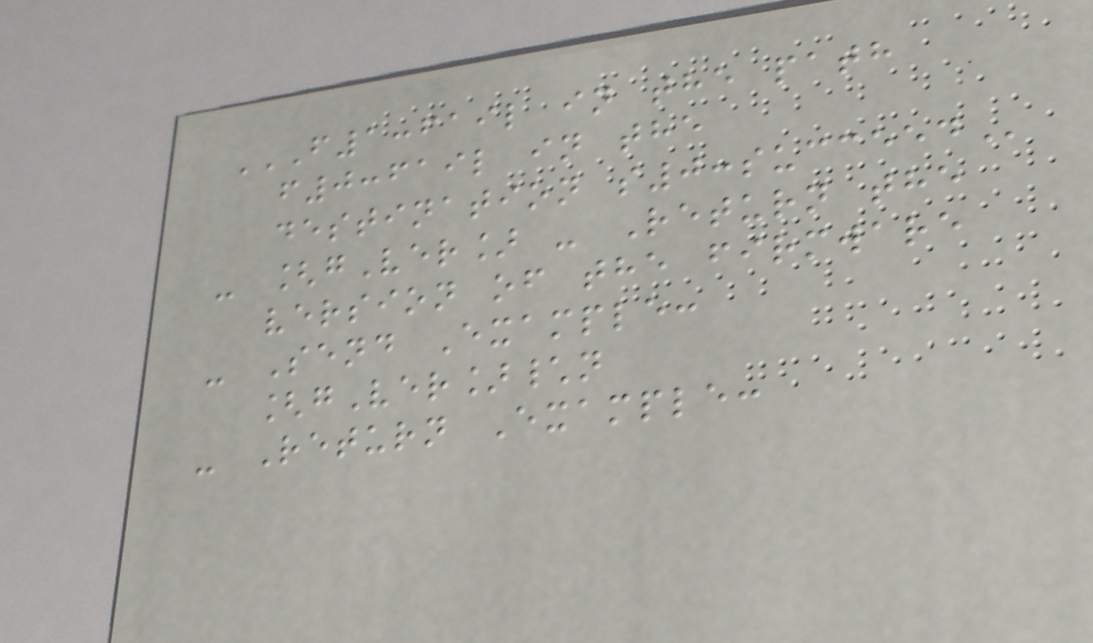F1:FAIL IN THE PATH
F0:FAIL IN THE
DESTINATION S0:SUCCEED
- [gVer] - Return the
version of the firmware
- Send Example:
[gVer]\n
- Return Example:
